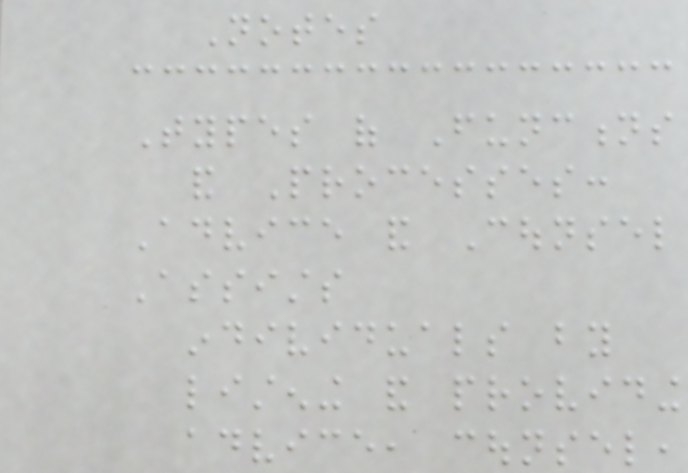Notes
Types of Functions
and Processes:
Advice and Counsel
Assists
individuals by
listening and providing
advice, counsel,
